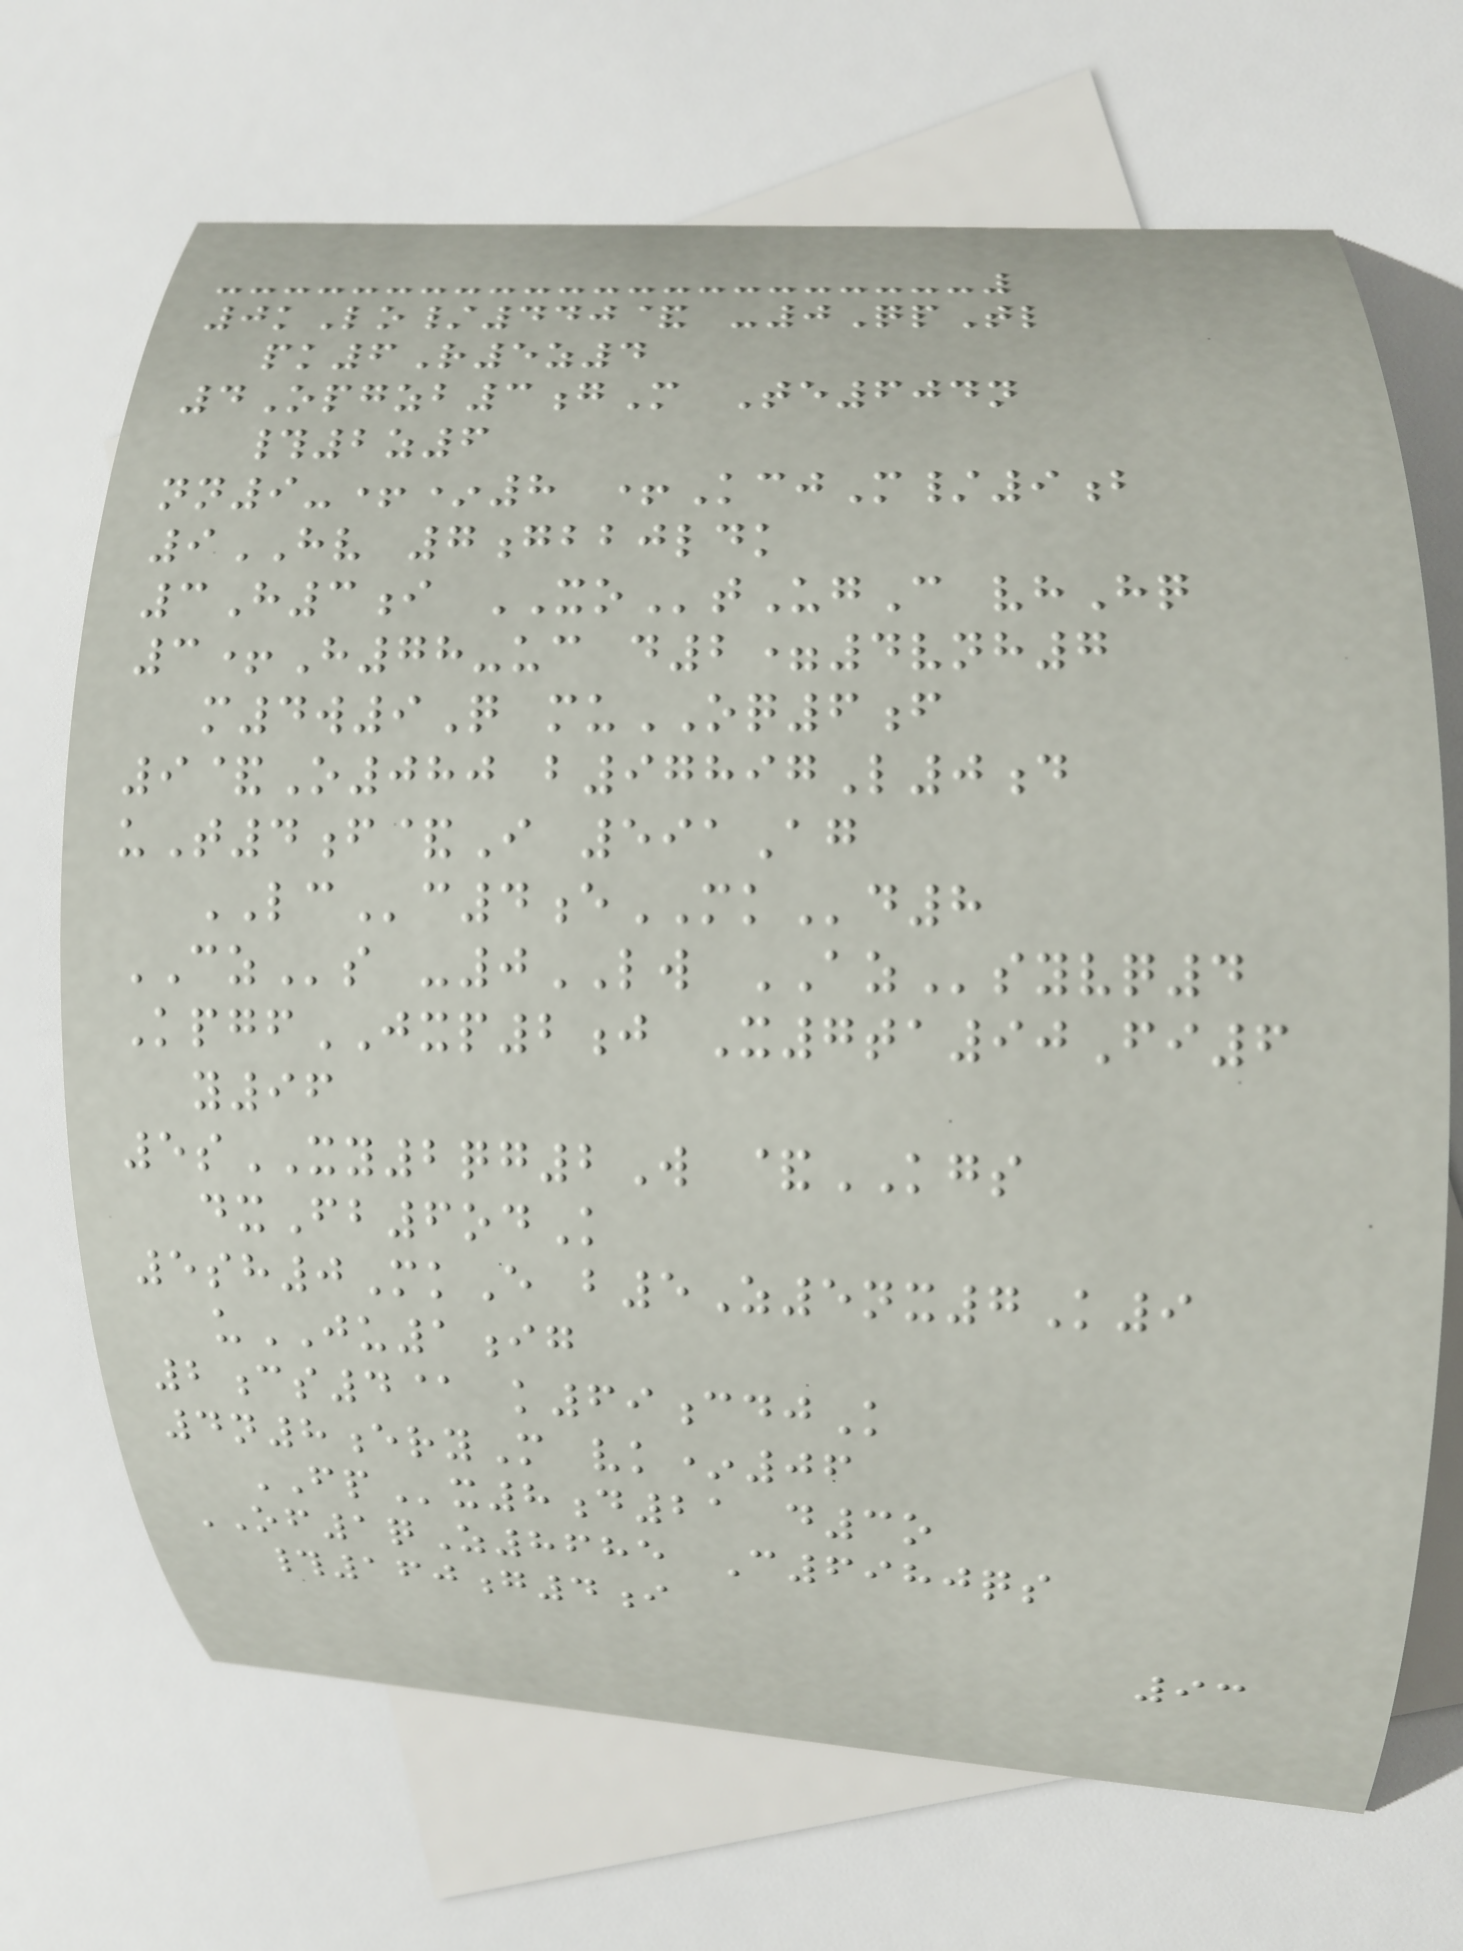0kLo/440& -0QpTl
pk6R5z4
4Opgzb3gM Te604n
#2z6
nn9-+*8 +KcjM/9b
9HV 7gbbjldk
3H3i XOtUgC vhHq
3+H78-uc d2=4vnh7
m4w9Q muOQ6f
9&O080 b97897L0d
uT4f&I 591Ag
LCc4eMKd8
CZs -0LW AZsyvq4
KpgfJXP2j X7ta90Fi6
y96
5sXY2qg2W &KGS
dxFb6odK
5sh0MkE b5Z5nx7K9
uJU1ig
2cs4@ k69cdjK
4n8eryM vk*06
FPx8d21 d3o
OF1qZ8685 C6980qs
#160g4i
93
